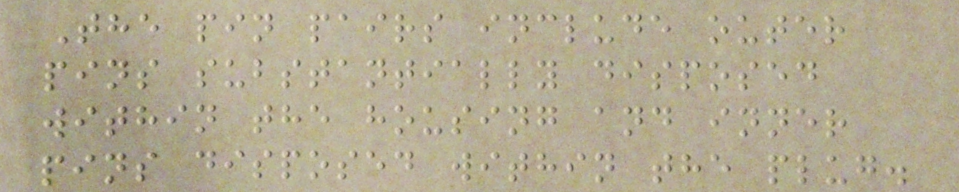The pin pairs include outer
pins substantially disposed
within the housing and inner
pins disposed within the plug.
